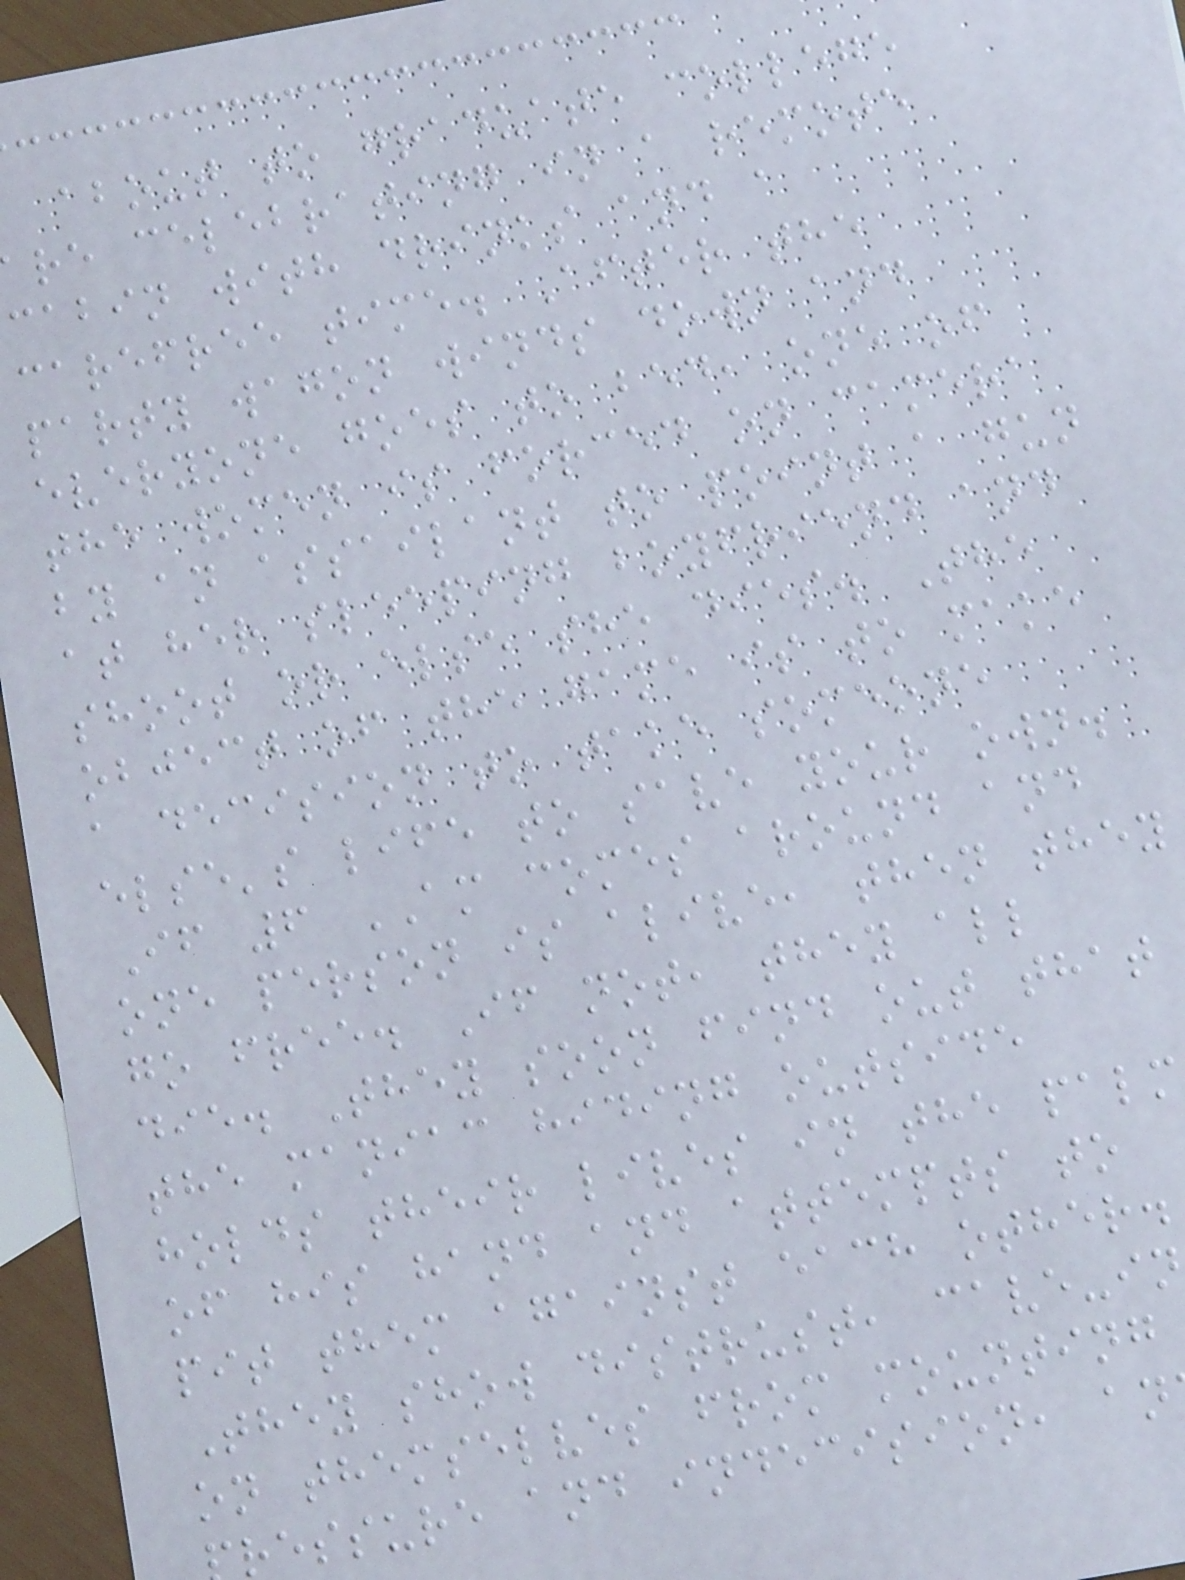about to graduate college
re celebrating in a remote
cabin with drinks and a
carefree time. After the
party wagon winds down and
everyone goes to bed, one of
the women is forced on camera
by an assailant to point a gun
at her sleeping boyfriend and
shoot or else she dies. The
object of the game is to make
a decision to take someone
else's life to save your own.
If 6 AM comes around and
one person is alive, then they
go free. If not, they all
die. They soon find out that
the maniac hiding outside
holds their lives in the palm
of his hand and attempts to
pit them against each other.
They show distrust, cave-in
on themselves from mounting
ressure and indecision, an
